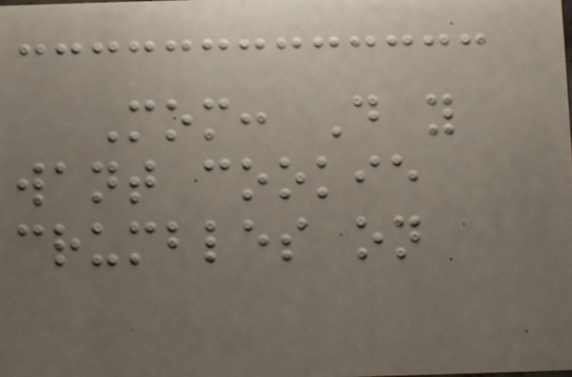Mom: Do you
want cookie
crumbles on
